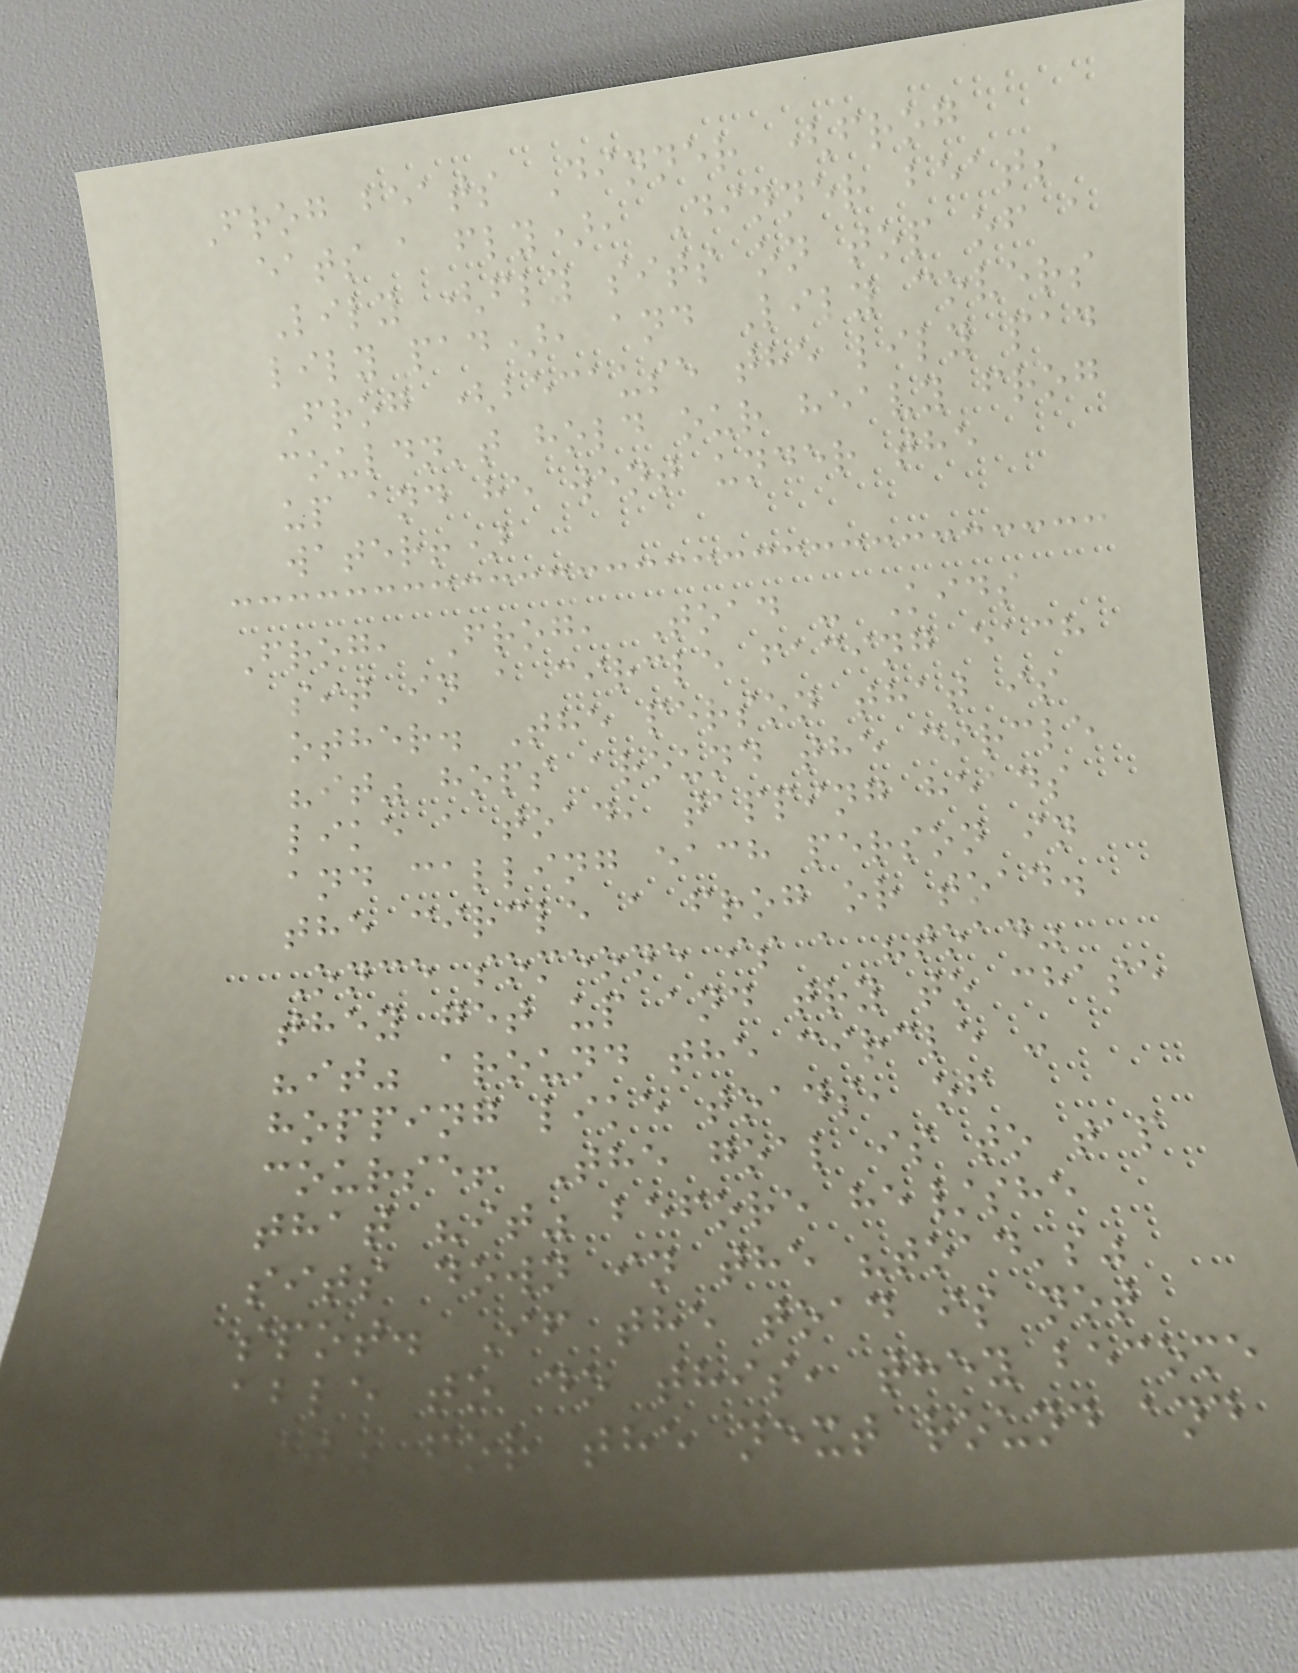Frog beats Dinner (frog
eats a fly), Dinner beats
Lily (fly sits on top of a
lily pad), and Lily covers
Frog (because the lily pad
couldn't hold our heavy frog
up and he went under the
water!)
Frog, Frog, Toad - Kids
sit in a circle facing each
other. The person that is
"it" hops around the circle
like a toad, tapping heads
and calling each person in
the circle a frog or toad.
Once someone is a "toad"
they get up and try to chase
"it" around the circle -
hopping like toads, of
course! The goal is to tap
that "it" before he/she
sits down in the "toad's"
spot. If the toad is not
able to do this, they become
"it" for the next round and
